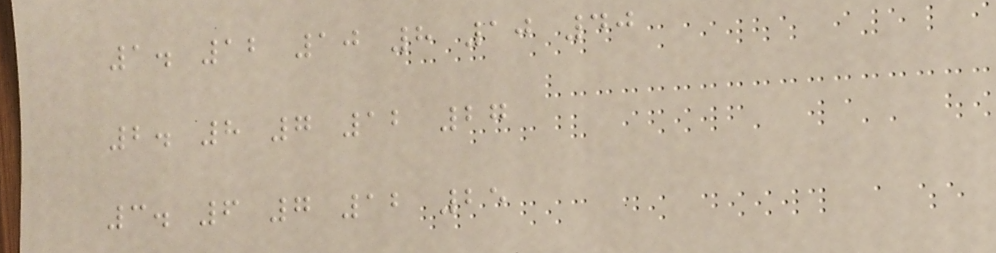1. 12 10 8 10 40
2. 8 7 12 27
3. 6 7 12 25
